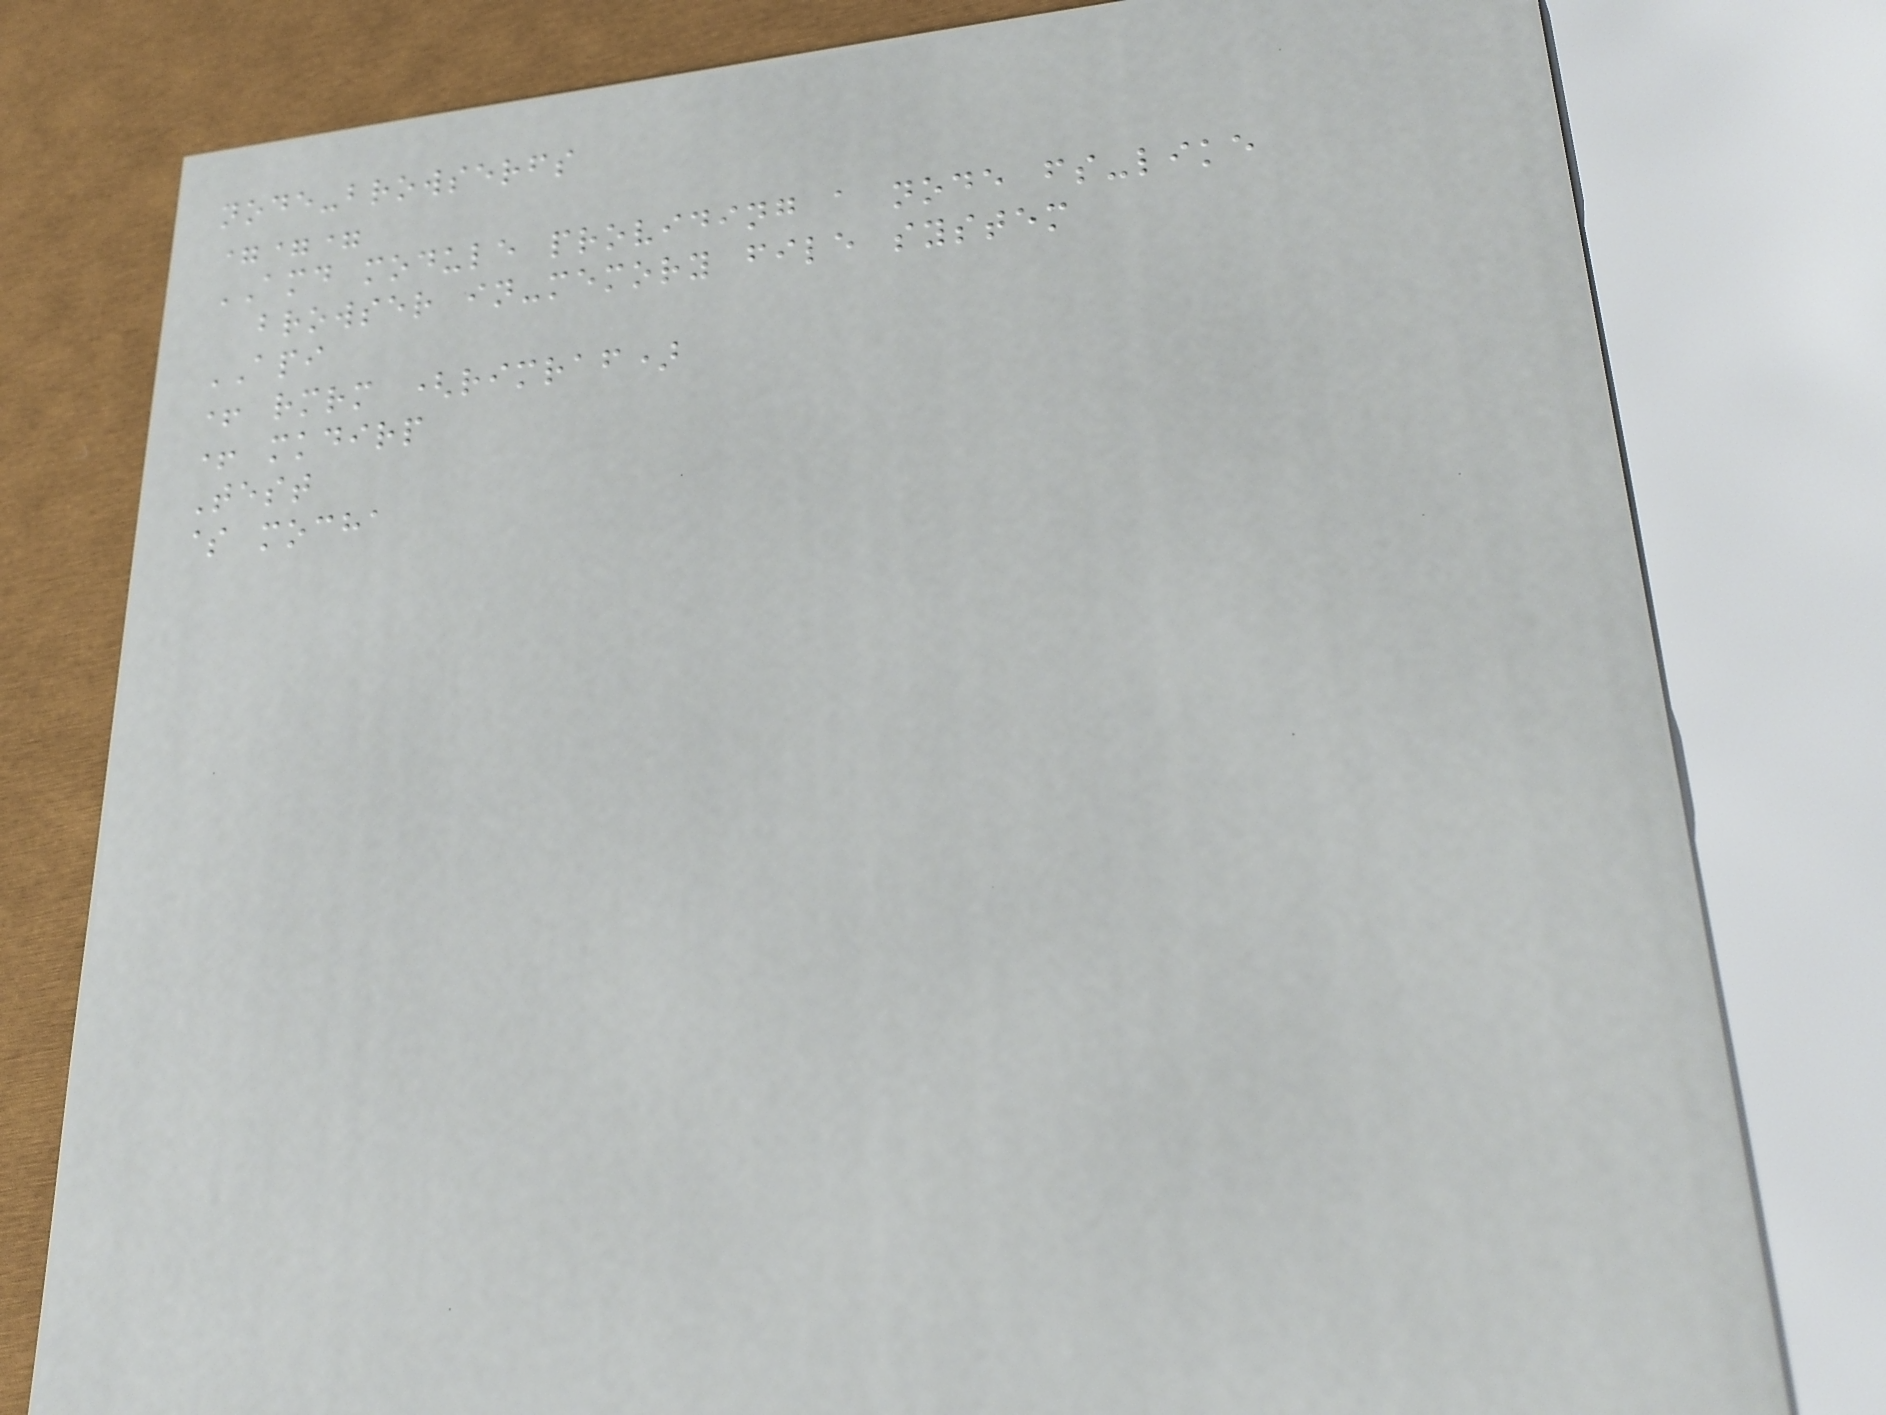node-browserfs
===
AMD module providing a node fs-like
browser in-memory file system
API
+ rmrm (rimraf)
+ mkdirp
Test
$ mocha
